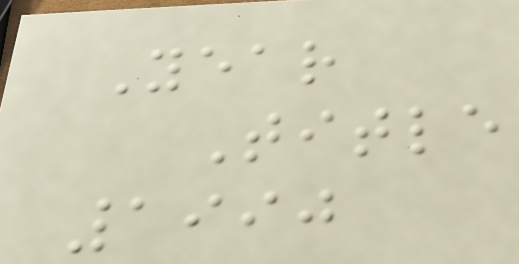Year
Title
1990
